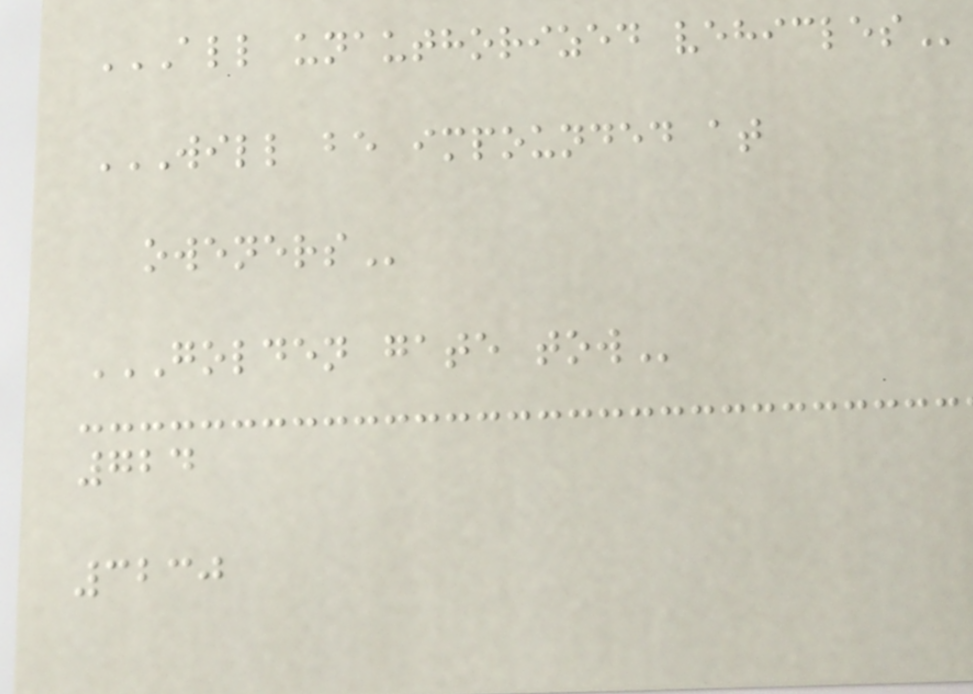ALL UNAUTHORIZED VEHICLES
WILL BE IMPOUNDED AT
OWENERS
GOLDEN GATE TOW
724
3230
